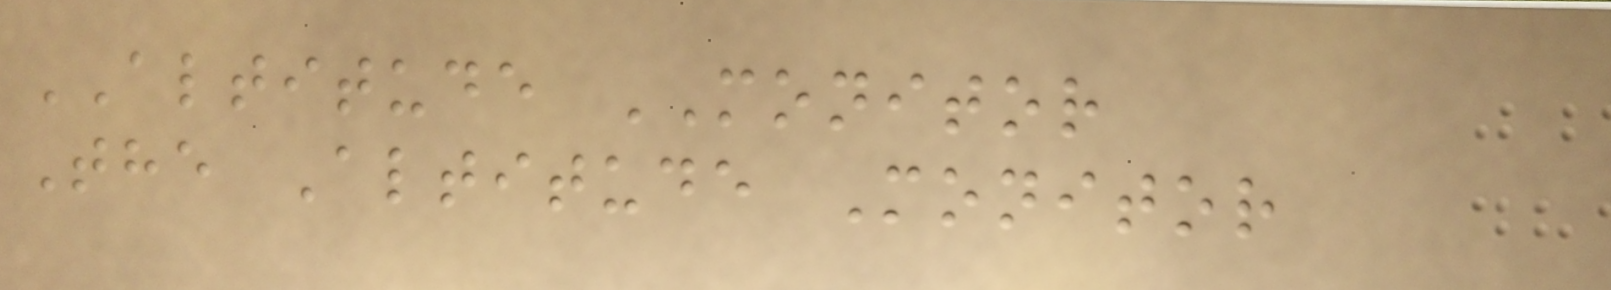ALTITUDE MONITOR
The Altitude Monitor
